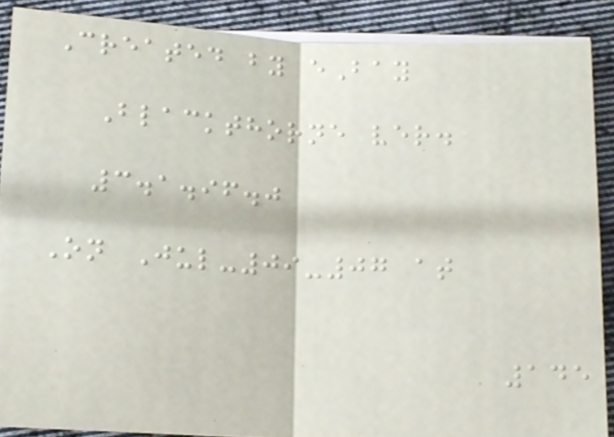Created by eBay
Blackthorne ver.
3.1.96.0
On Jul-09-07 at
145
